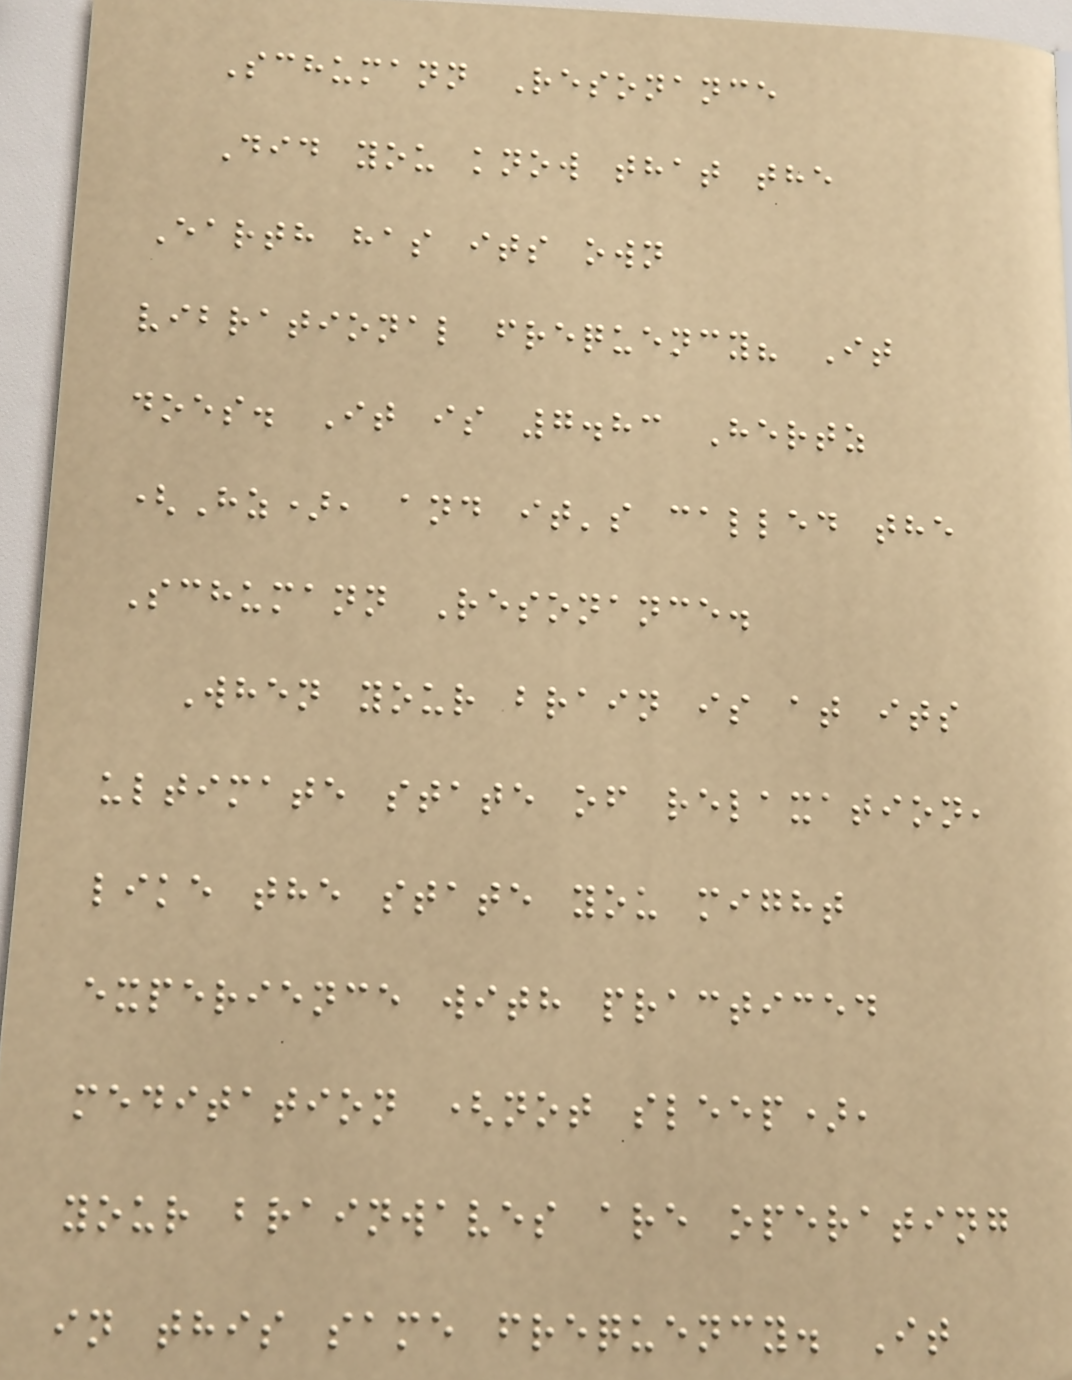Schumann Resonance
Did you know that the
Earth has its own
vibrational frequency? It
does. It is 7.83 Hertz
(Hz), and it's called the
Schumann Resonance.
When your brain is at its
ultimate state of relaxation,
like the state you might
experience with practiced
meditation (not sleep),
your brainwaves are operating
in this same frequency. It
